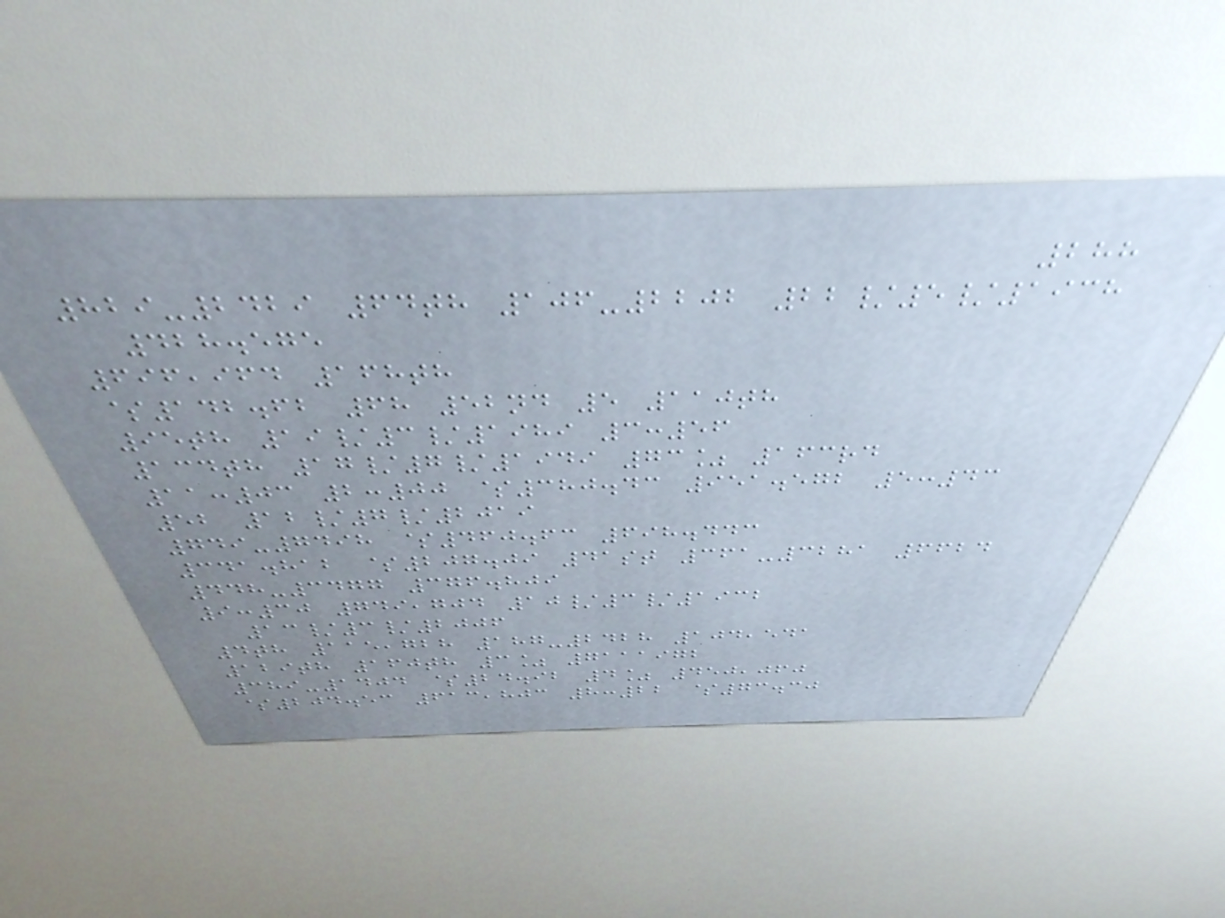288
829-2429 64th 106-2202 22/5/1938
428.575
696,964 168th
$142.62 68 52nd 5 110th
95th 19/3/1989 3:56
134th 17/7/1949 73% 163rd
11:03 2:00 $380.43 951.572 5:43
52 12/7/2019
749-7498 $460.63 698.443
341.812 $207.09 41st 361-3281 6624
448-3477 376.809
9:30 749,704 10/3/1932
13/3/2006
4th 115,728 187-2428 104,541
129th 160th 3% 7111972
389-1404 $24.92 4% 450,060
$204.53 613,803 8:22 $73.30
